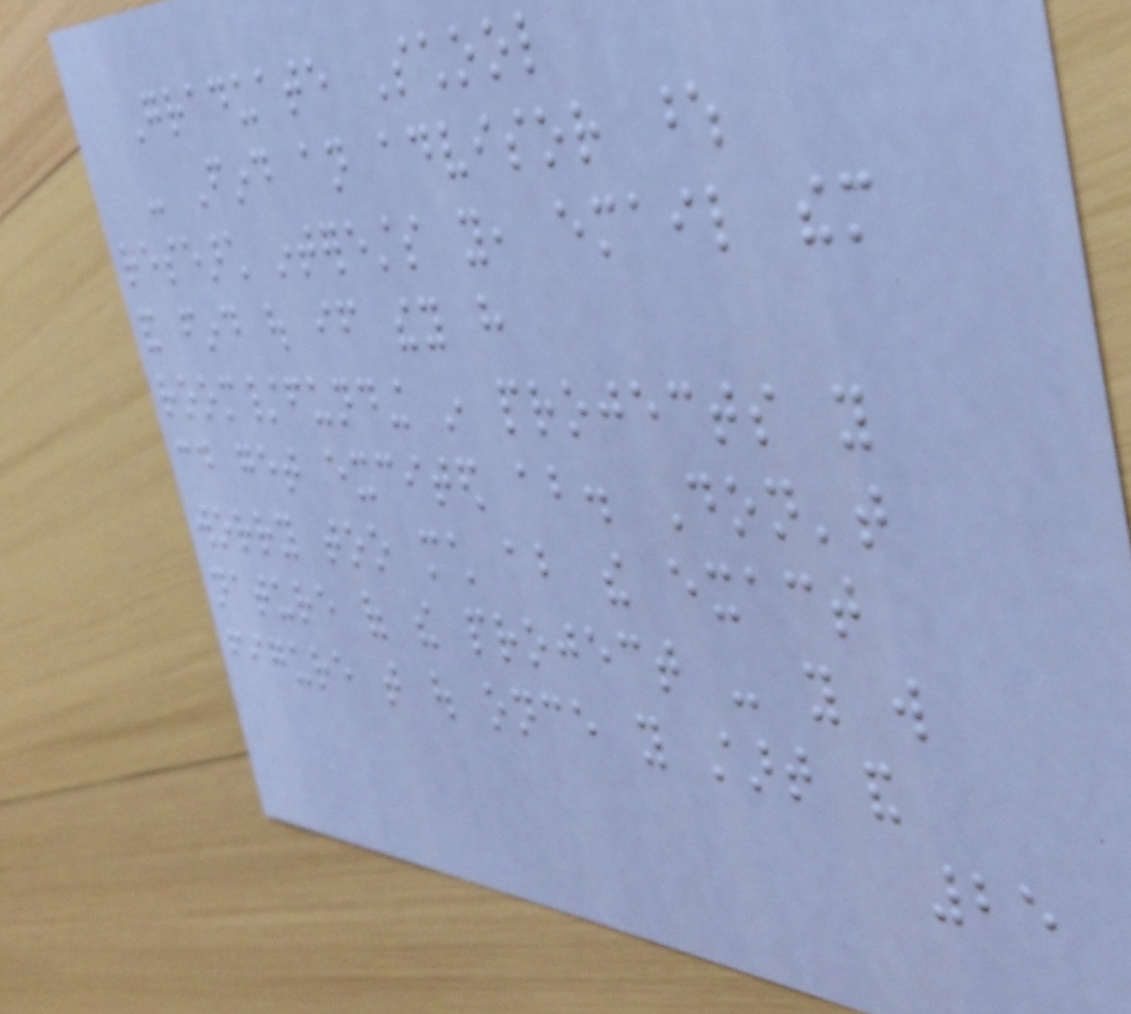Graduate School
- Find an advisor whose
research interests you, email them
and find out if they have
room/funding in projects you
could get excited about. Don't
worry too much about the exact
nature of the project - you will
figure that out once you start and
25
